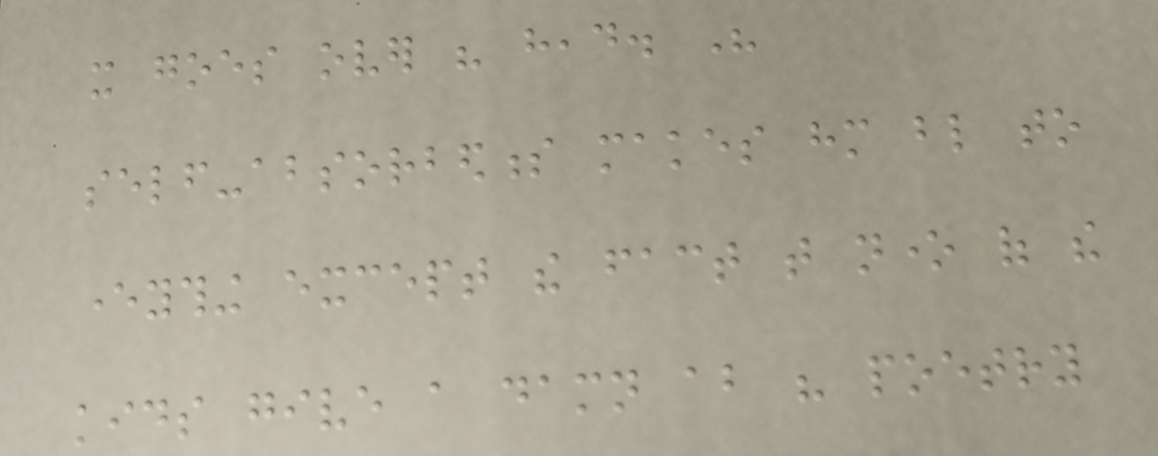it goes over his head. His
self-absorbedness makes him blind to
everything except the fact that none of the
kids give a damn about his poetry
